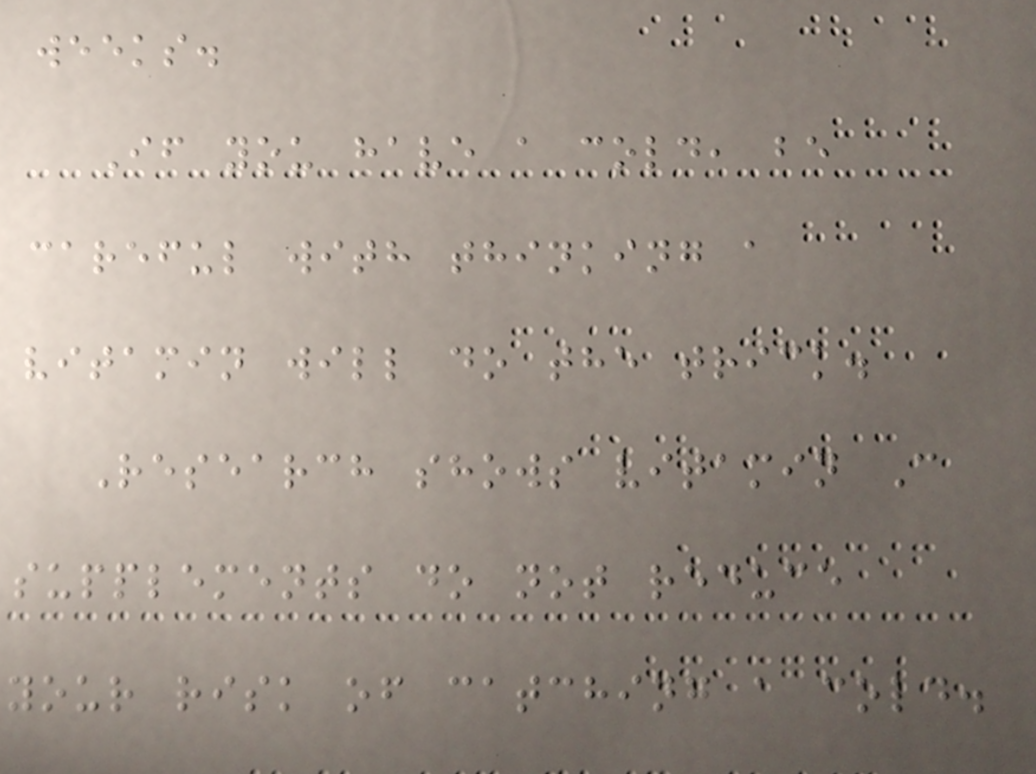weeks.
If you have a cold, be
careful with thinking a
vitamin will do the trick.
Research shows vitamin C
supplements do not reduce
your risk of catching a cold.
